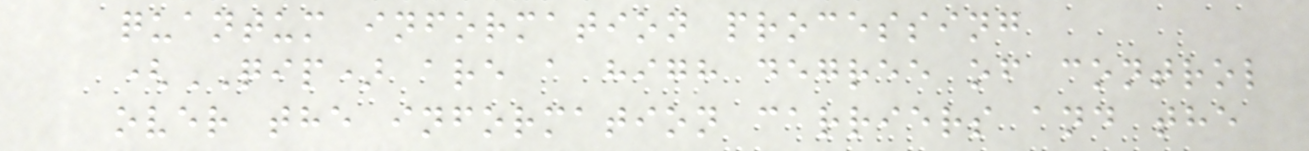quantum information processing
(QIP) are a high degree of control
over the information carriers and the
